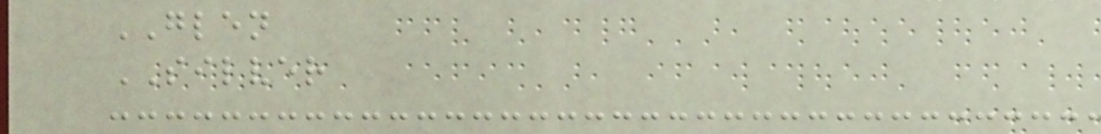GLEN
SILVER
